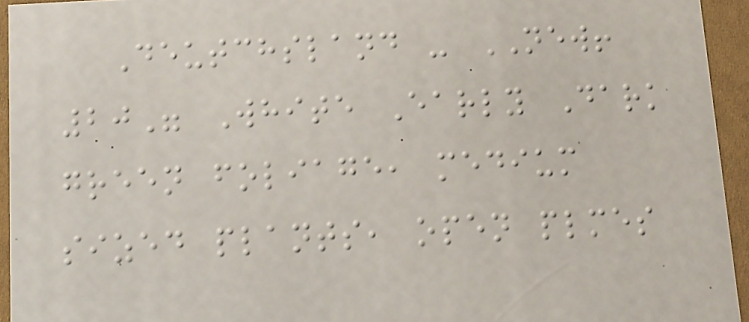Deutchsland - NEW!
20" White Early Dark
green foliage, medium
sized plants, open plmes
